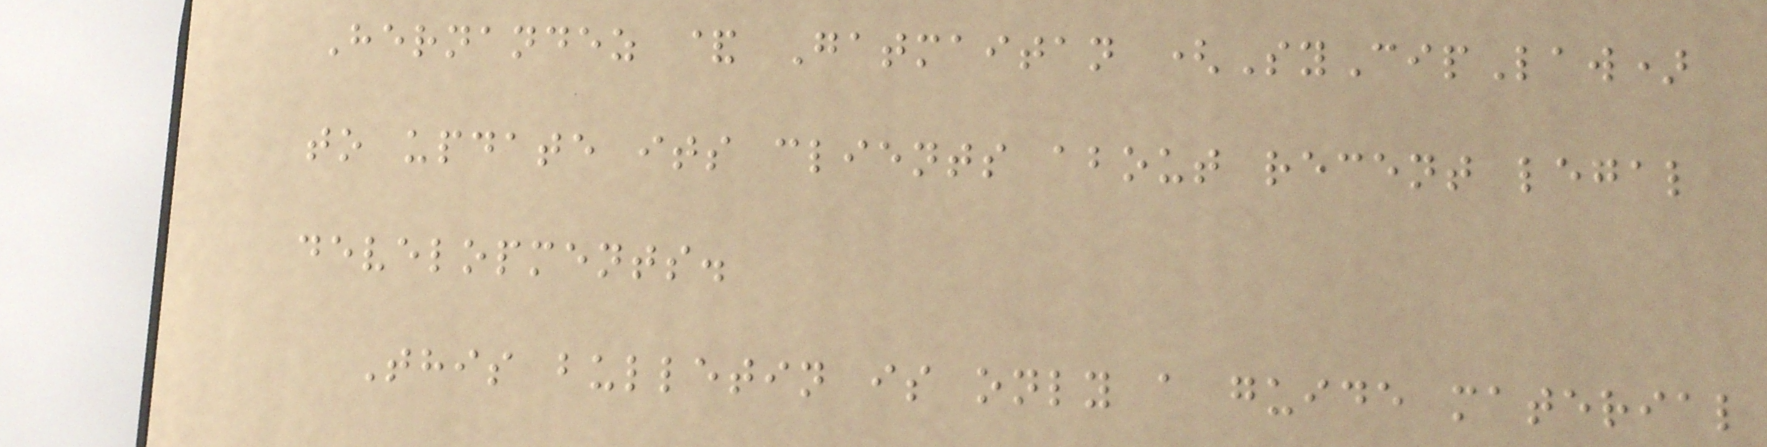Hernandez & Gatmaitan (SyCipLaw)
to update its clients about recent legal
developments.
This bulletin is only a guide material
